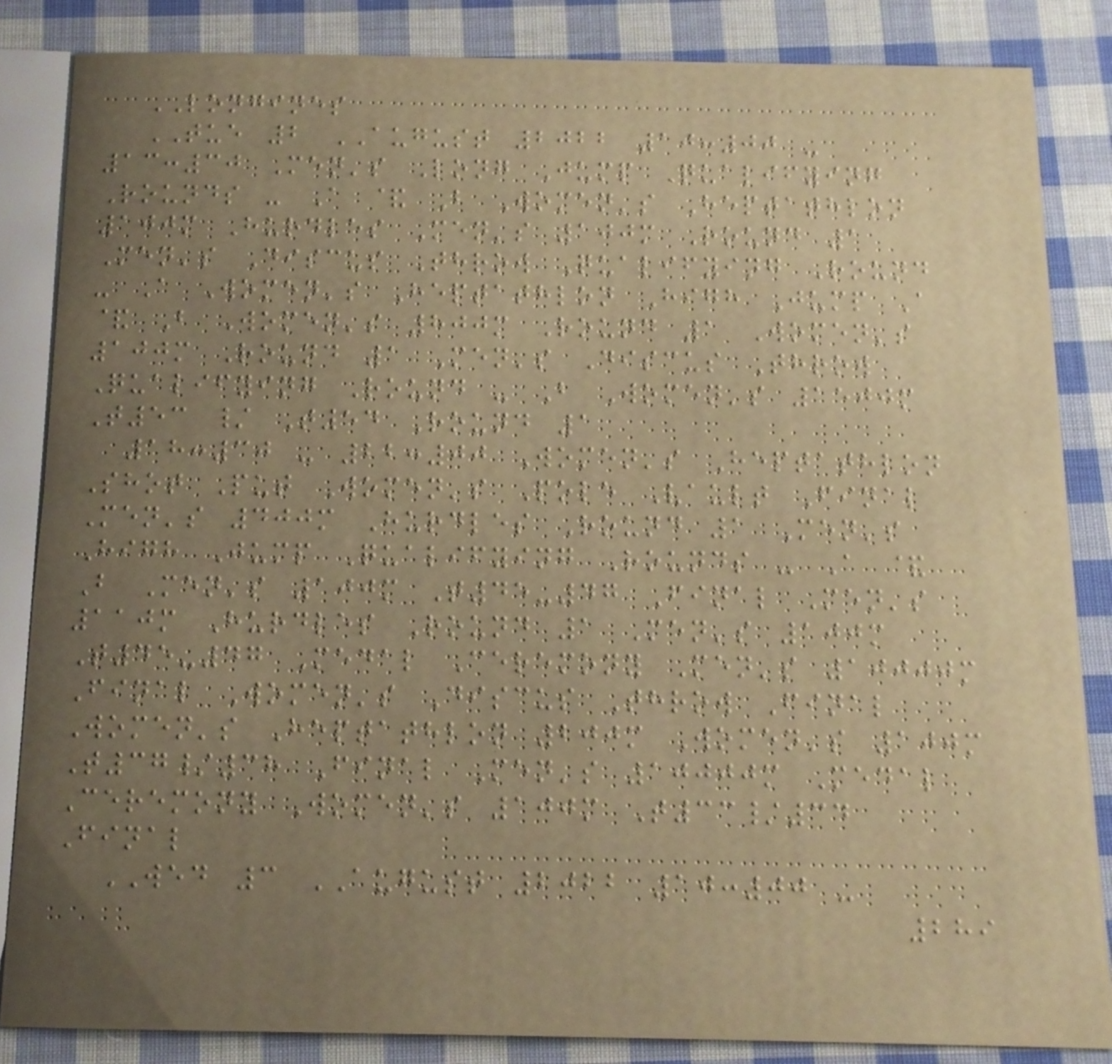LONGINES
TUE 2 AUGUST 2022 10:00 -
13:30 Men's Long Jump Qualifying
Rounds - A & B Women's Heptathlon
100m Hurdles Men's 100m Round 1
Men's Discus Throw Qualifying Round
- A Women's Heptathlon High Jump A
& B Women's 800m Round 1 Women's
100m Round 1 Men's Discus Throw
Qualifying Round - B Women's 1500m
T53 / T54 Round 1
18:30 - 22:00 Women's Heptathlon
Shot Put Women's Pole Vault Final
Men's 400m Hurdles Round 1 Men's
High Jump Qualifying Rounds - A &
B Men's 100m T45-47 Final Men's
110m Hurdles Round 1 Men's 100m
T45-47 Medal Ceremony Men's 10000m
Final Women's Discus Throw Final
Women's Heptathlon 200m Women's 100m
T37/38 Final Men's 10000m Medal
Ceremony Women's 100m T33/34
Final
WED 3 AUGUST 2022 10:00 -
289
